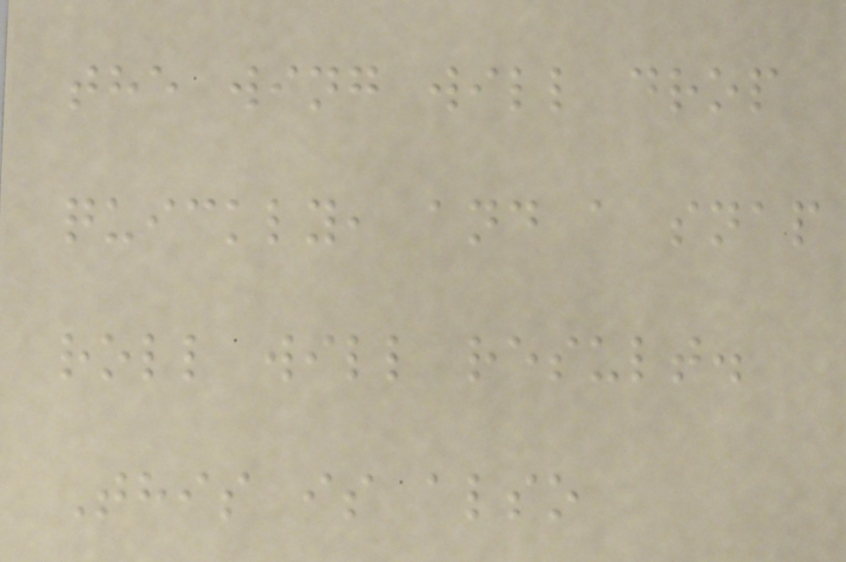the wing will drop
quickly, and a snap
roll will result.
This is also
